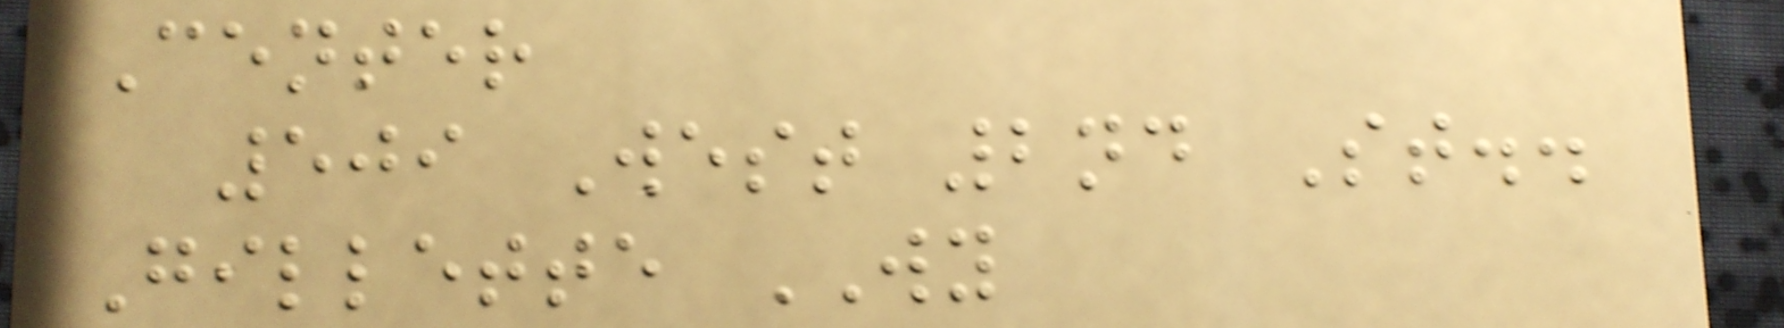Center
509 West 2nd St..
Gillette WY
